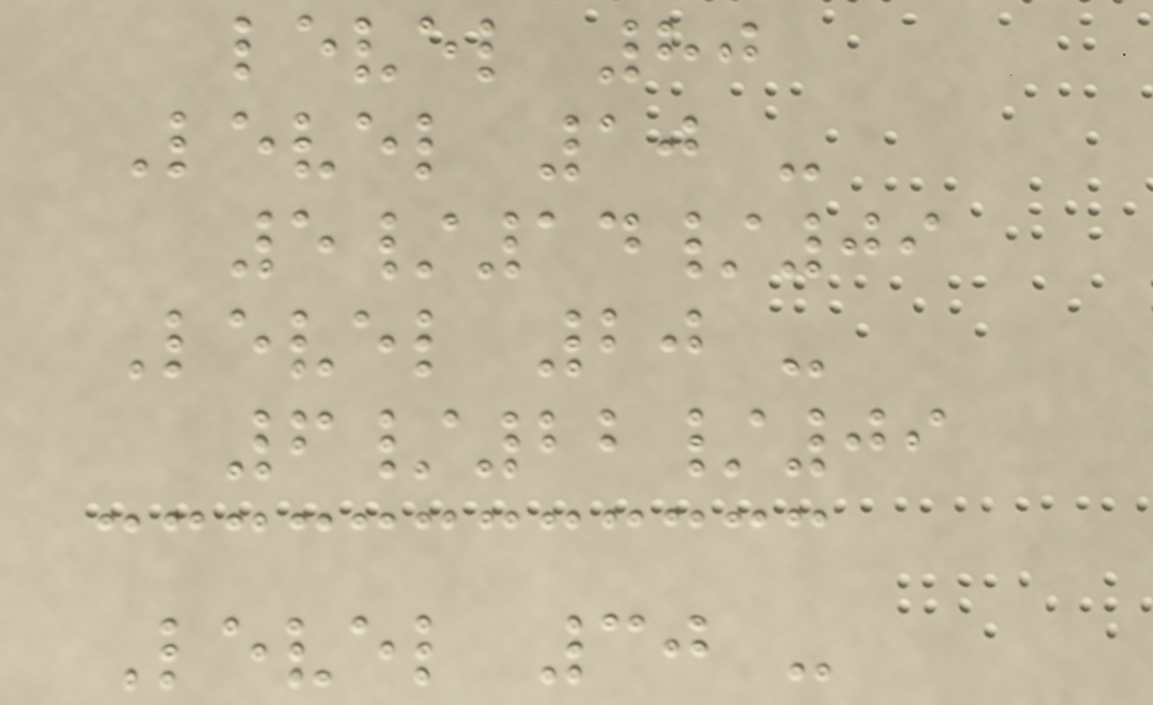level 80
Level 10 -
5/14/09
Level 20 -
6/22/09
Level 30 -
